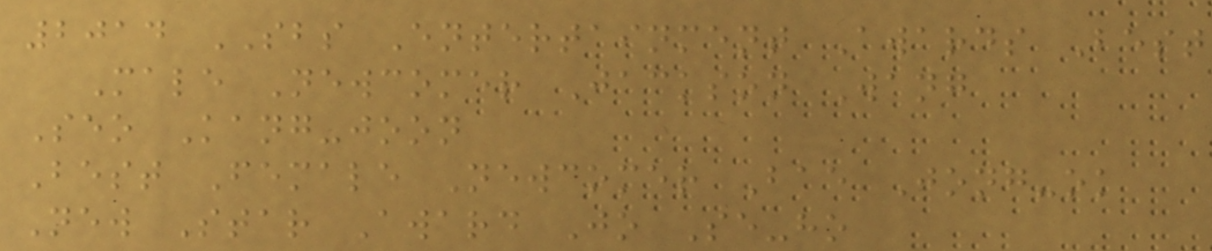2014 SBS Entertainment Awards Best
Male Newcomer Jackson Wang
Seo Kang-joon
Best Female Newcomer Bae Jong-ok
New Star Award Jo Se-ho
